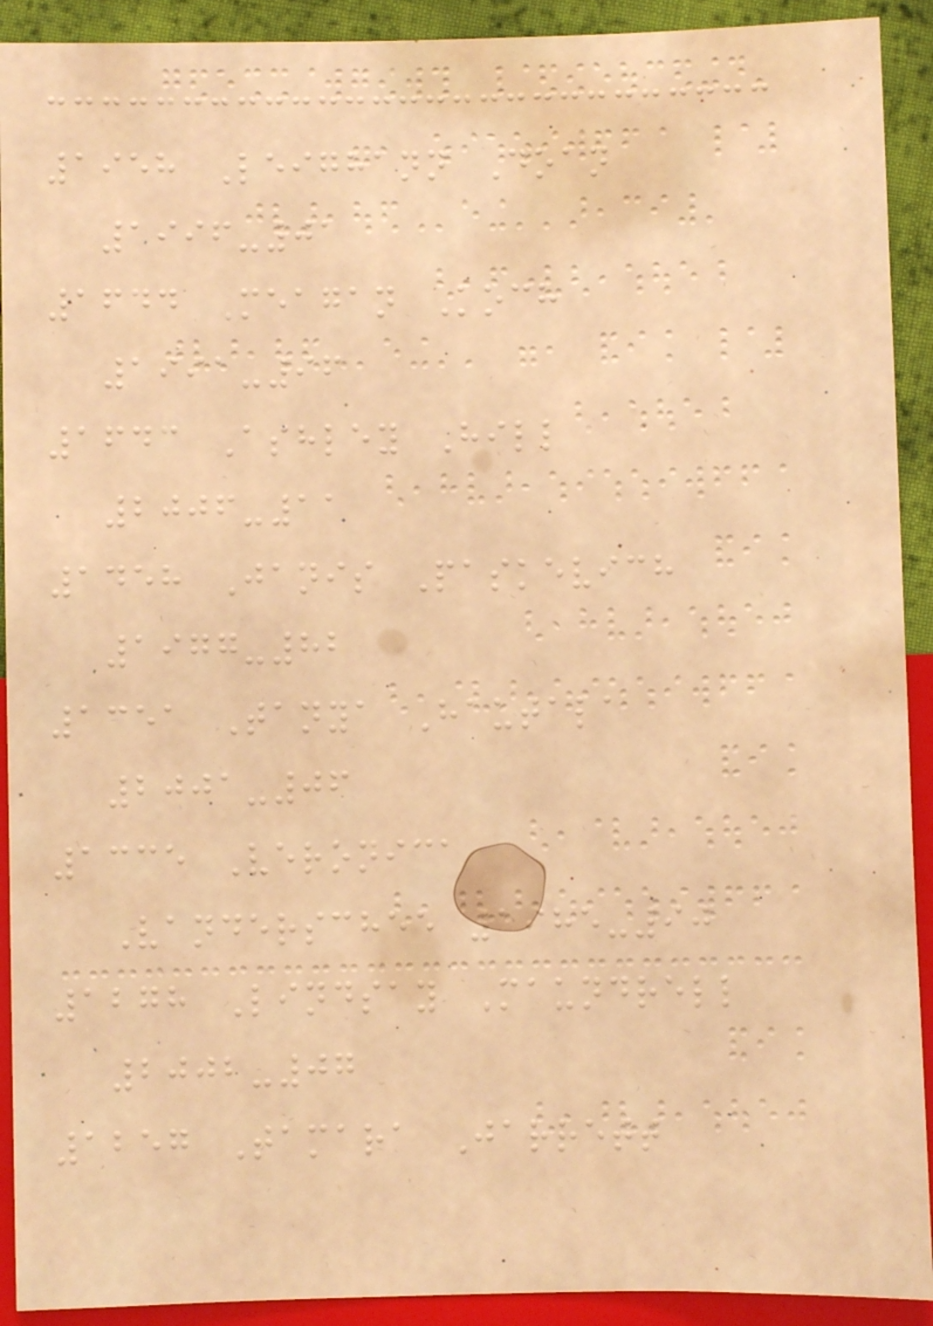1958 Leighann Doan
1996-01
1644 Meagan Koch
1991-96
1643 Ashley Hill
2006-11
1458 Janis Paskevich
1977-82
1351 Tanya Hautala
2001-06
1335 Veronica
Vanderschee 1985-90
1278 Lindsay Maundrell
2002-07
1257 Tamara Jarrett
